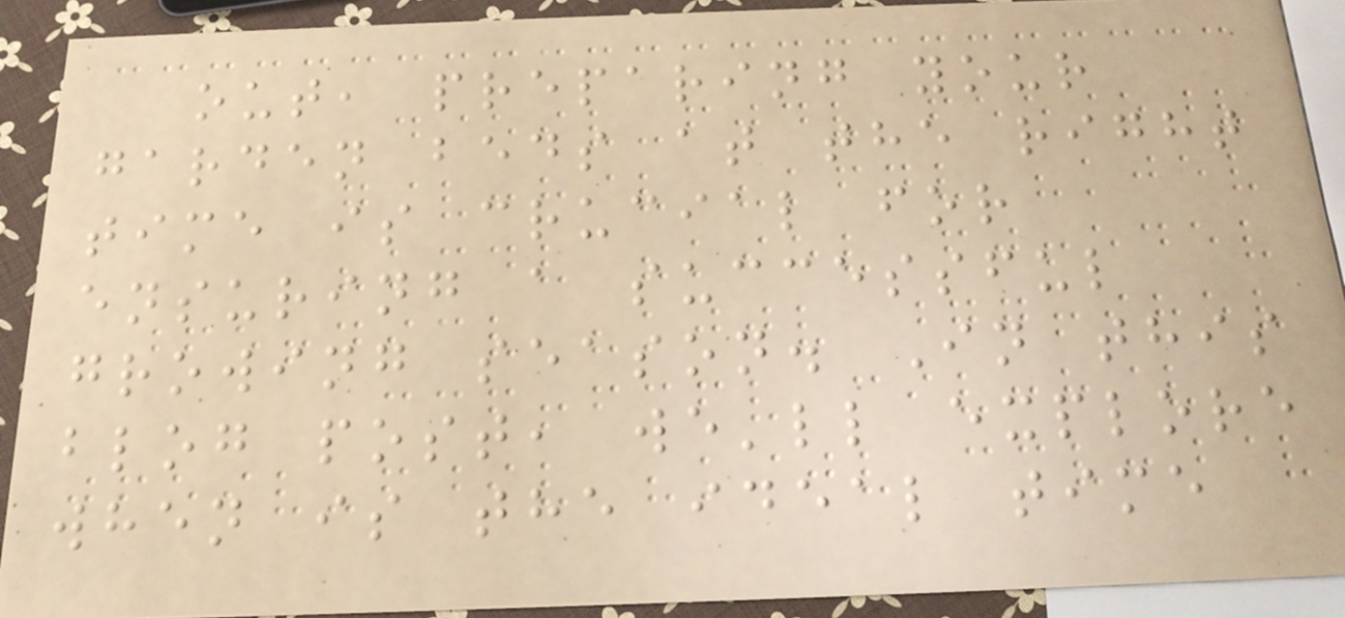out, preparing your
garden beds at the right
time is crucial for
ensuring a successful
growing season. In this
blog post, we'll explore
when is the ideal time
